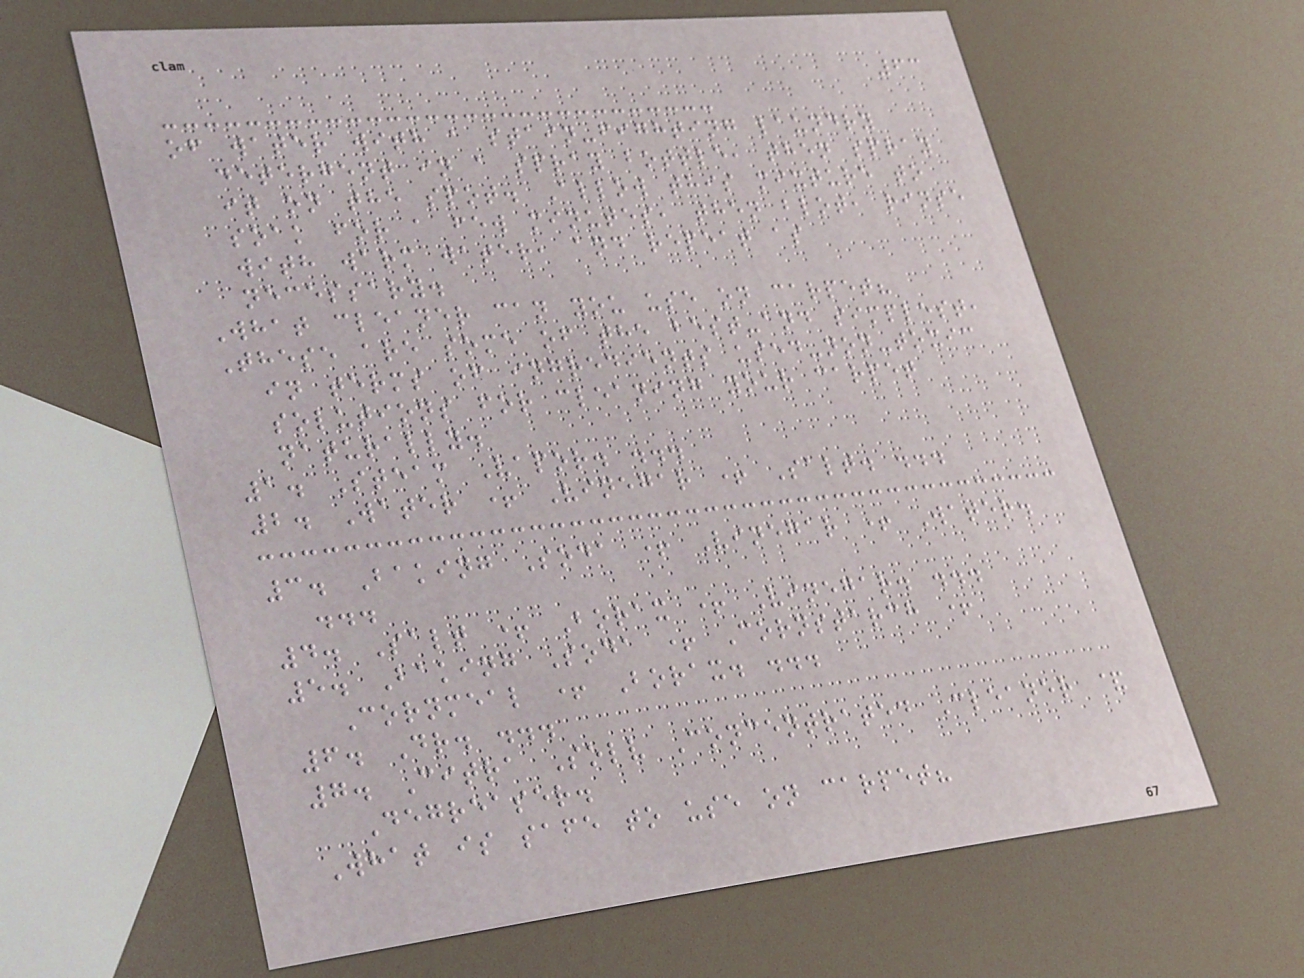63
of water with a stain-fighting laundry
detergent in a spray bottle, then spray
it on the spot. Allow this mixture to
soak for a few minutes, then blot, rinse
with warm water, and repeat as
necessary.
What cleaner can you use on carpet?
These are some of the best-and simplest,
in terms of ingredients used-non-toxic
solutions for cleaning your carpet
naturally.
1. Steam Vapor. ...
2. Water + Vinegar + Salt. ...
3. Baking Soda + Vinegar + Water.
...
4. Salt + Borax + Vinegar. ...
5. Baking Soda + Cornstarch +
Cornmeal + Borax. ...
6. Dr. ...
7. Citra Solv Concentrated Cleaner &
Degreaser.
What is safe to use on carpet?
